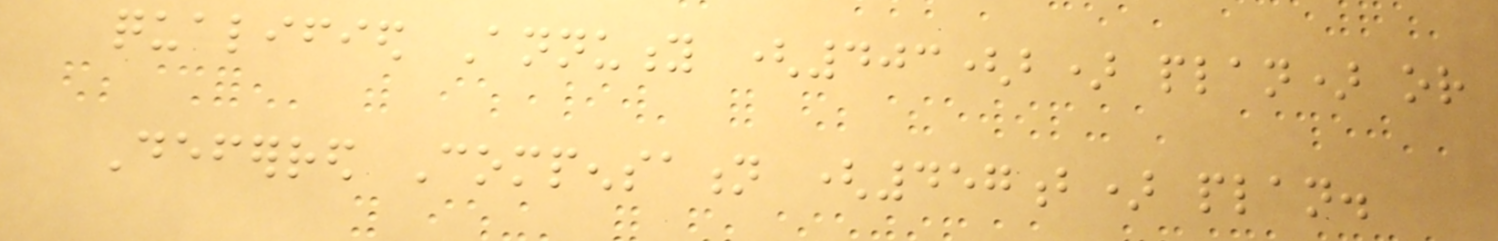qualified Annuity (403(b) plan) or
Deferred Compensation (457b) plan.
